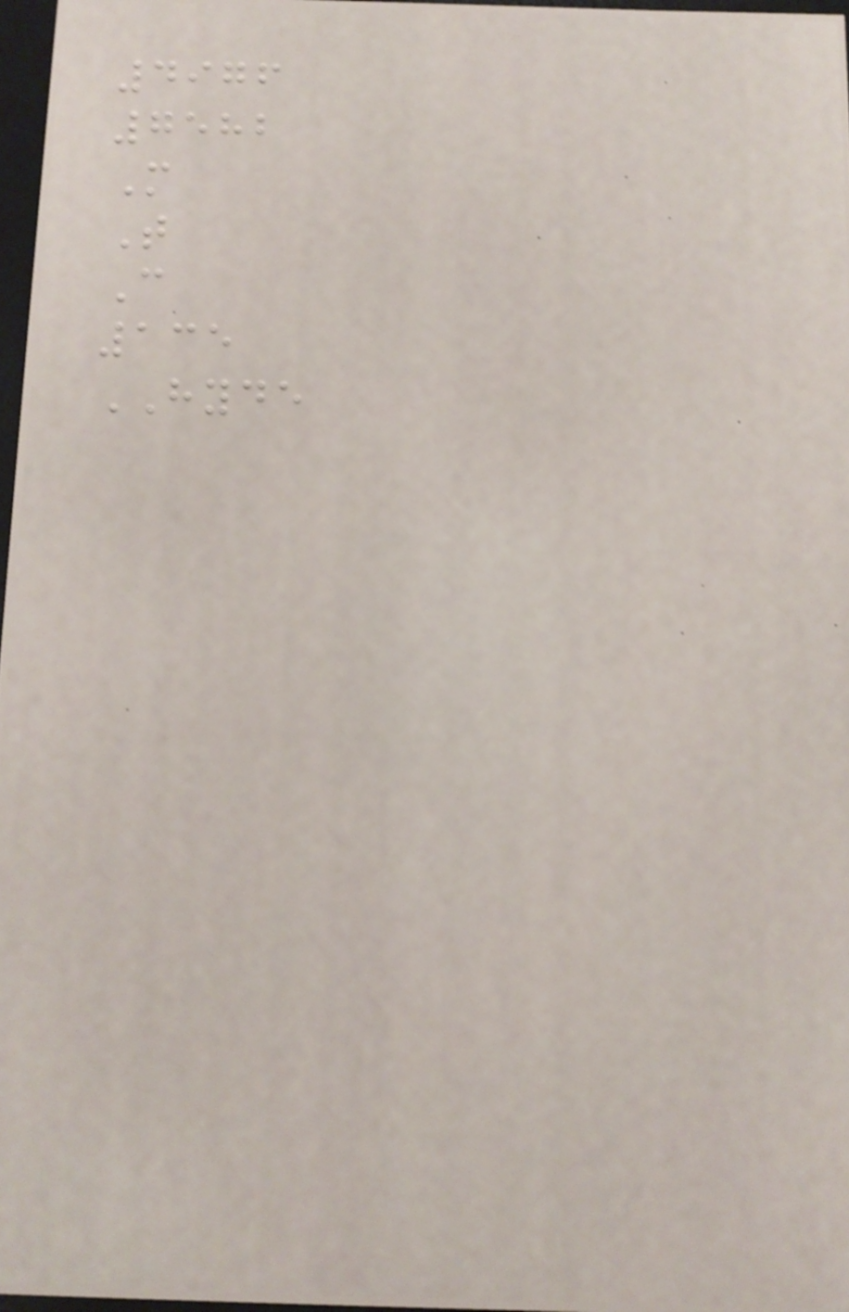4976
7582
M
T
C
135
HYDE
